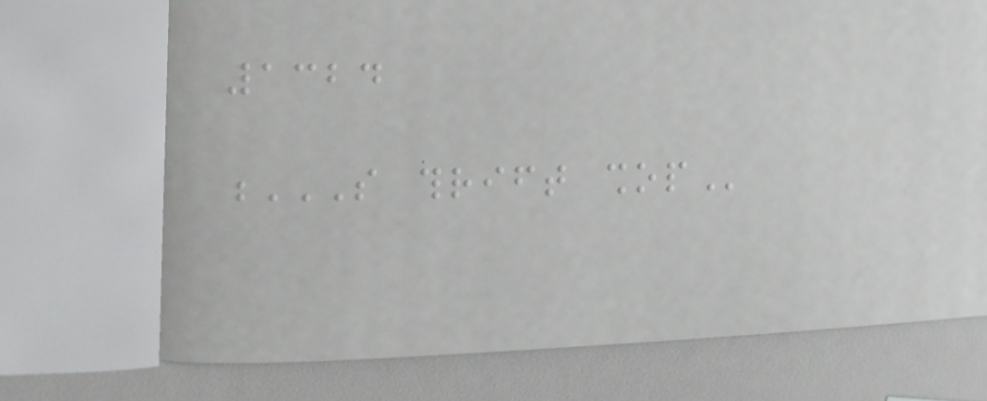1324
S THRIFT SHOP
